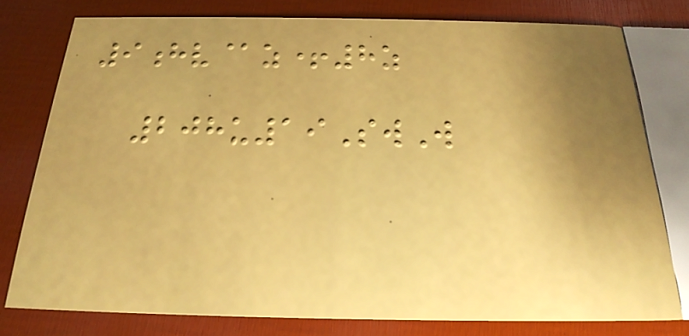9hv@z+8z
208u19SwW
